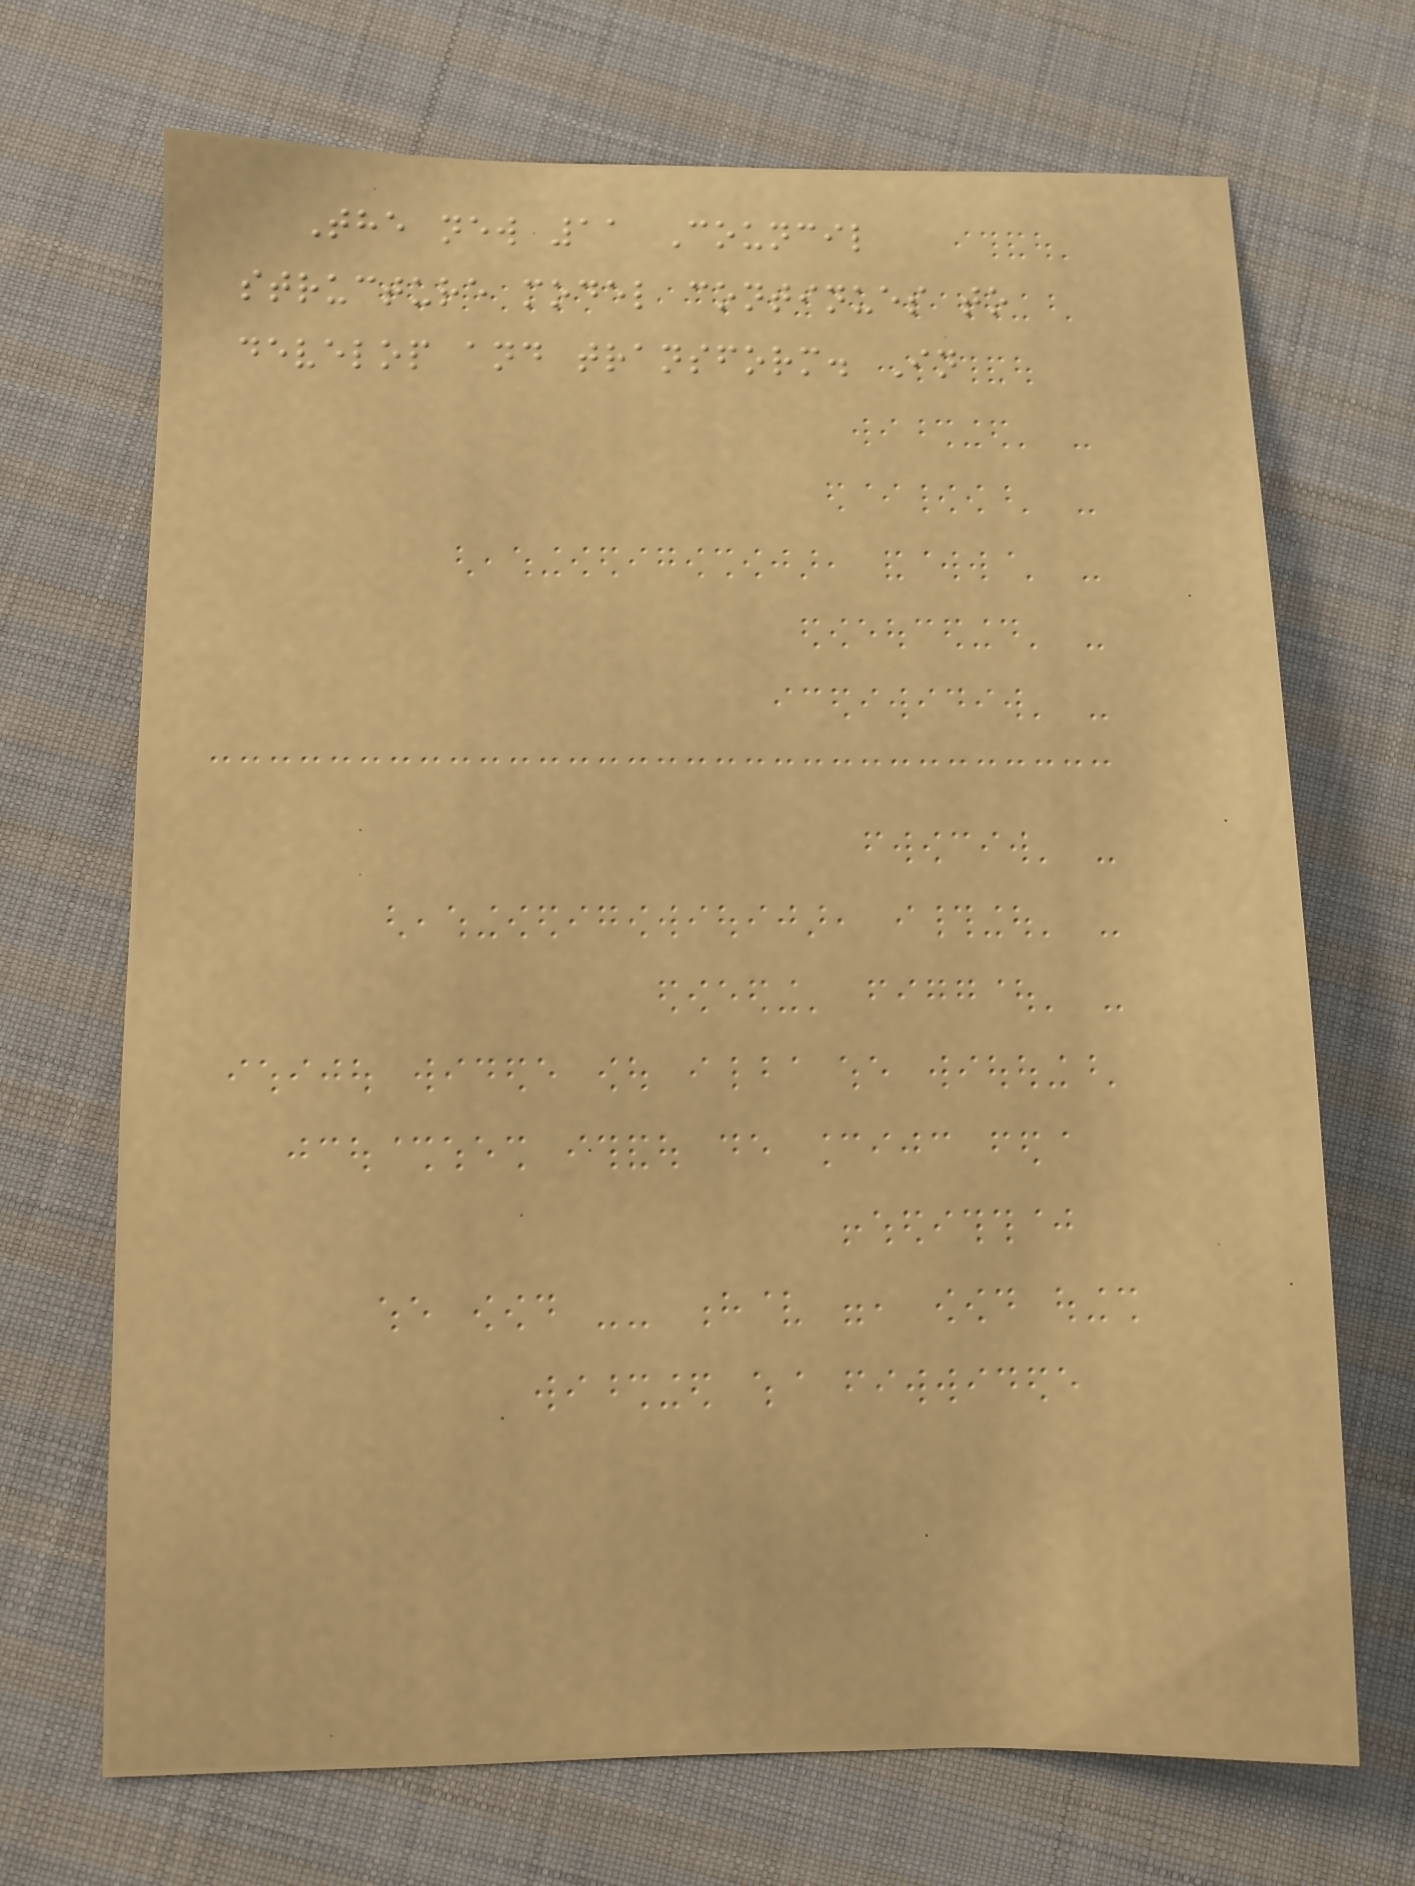The new 11 Council
structure model continues to
develop and transform. In
